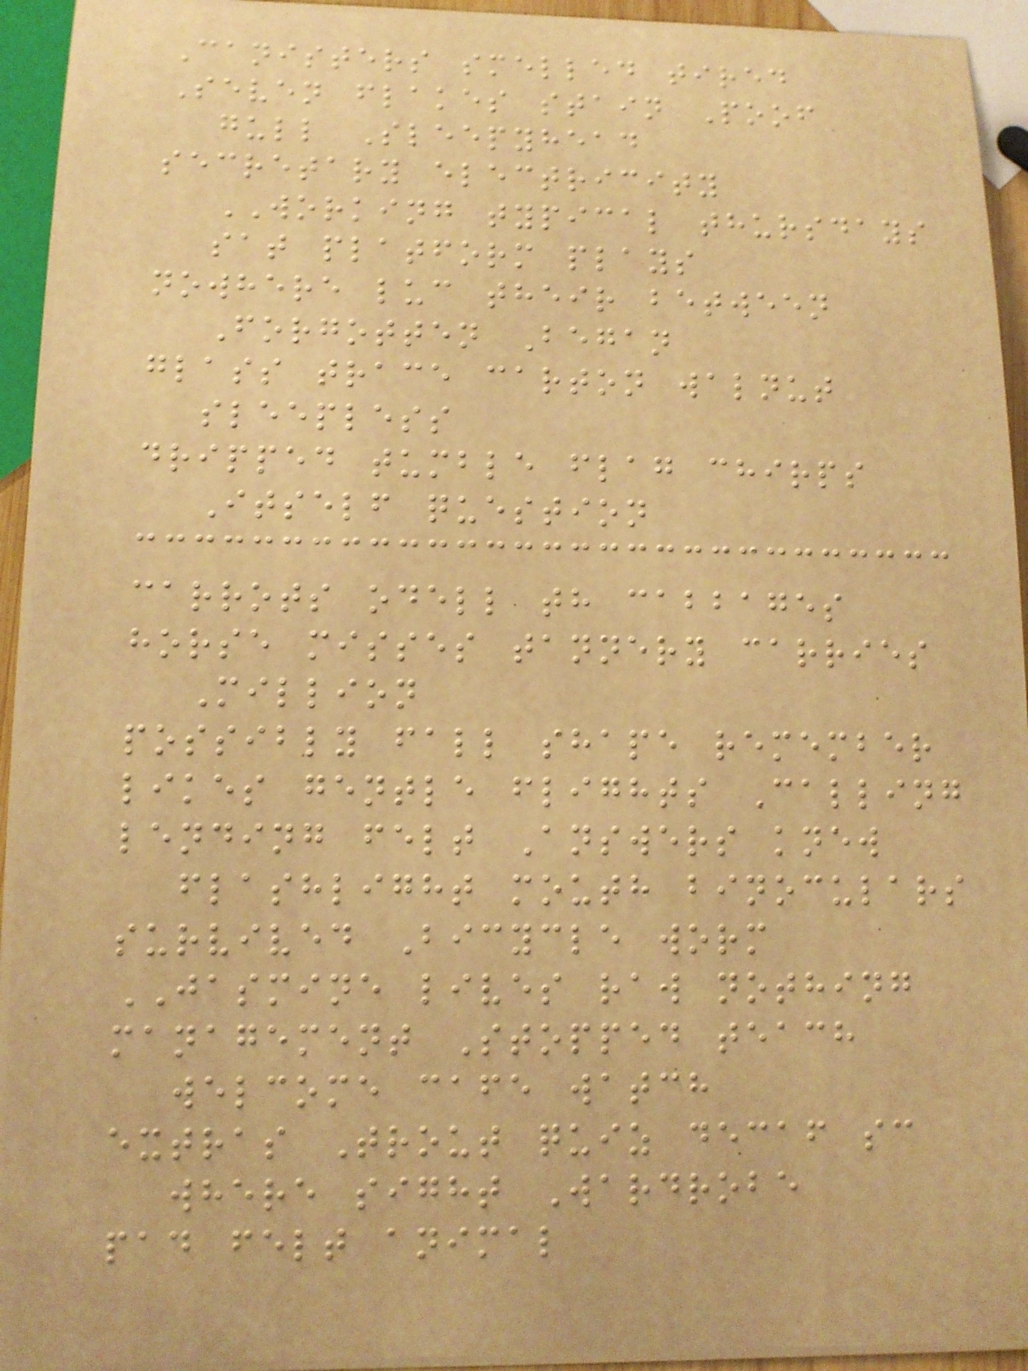Canisters smelled tired
Seven flakes stain Poof
gull Sleepyhead
secretary electricity
WORKING typical thursdays
sat platform plays
nowhere luc their between
Forgotten Began
glass trace carton walnut
sleepless
dripped tumble flag chirps
Itself question
carrots odell th cabbages
horse misses tannery carries
Million
possibly fall shape remember
likes gentle flights Calling
lending felt Answers knew
flashlight mouth binoculars
survived Bicycle worm
JASMINE lives raw nothing
management Stopped teach
welcome cafe watch
extras Trout quiz decaf sc
where sight Wardrobe
pad felt animal
